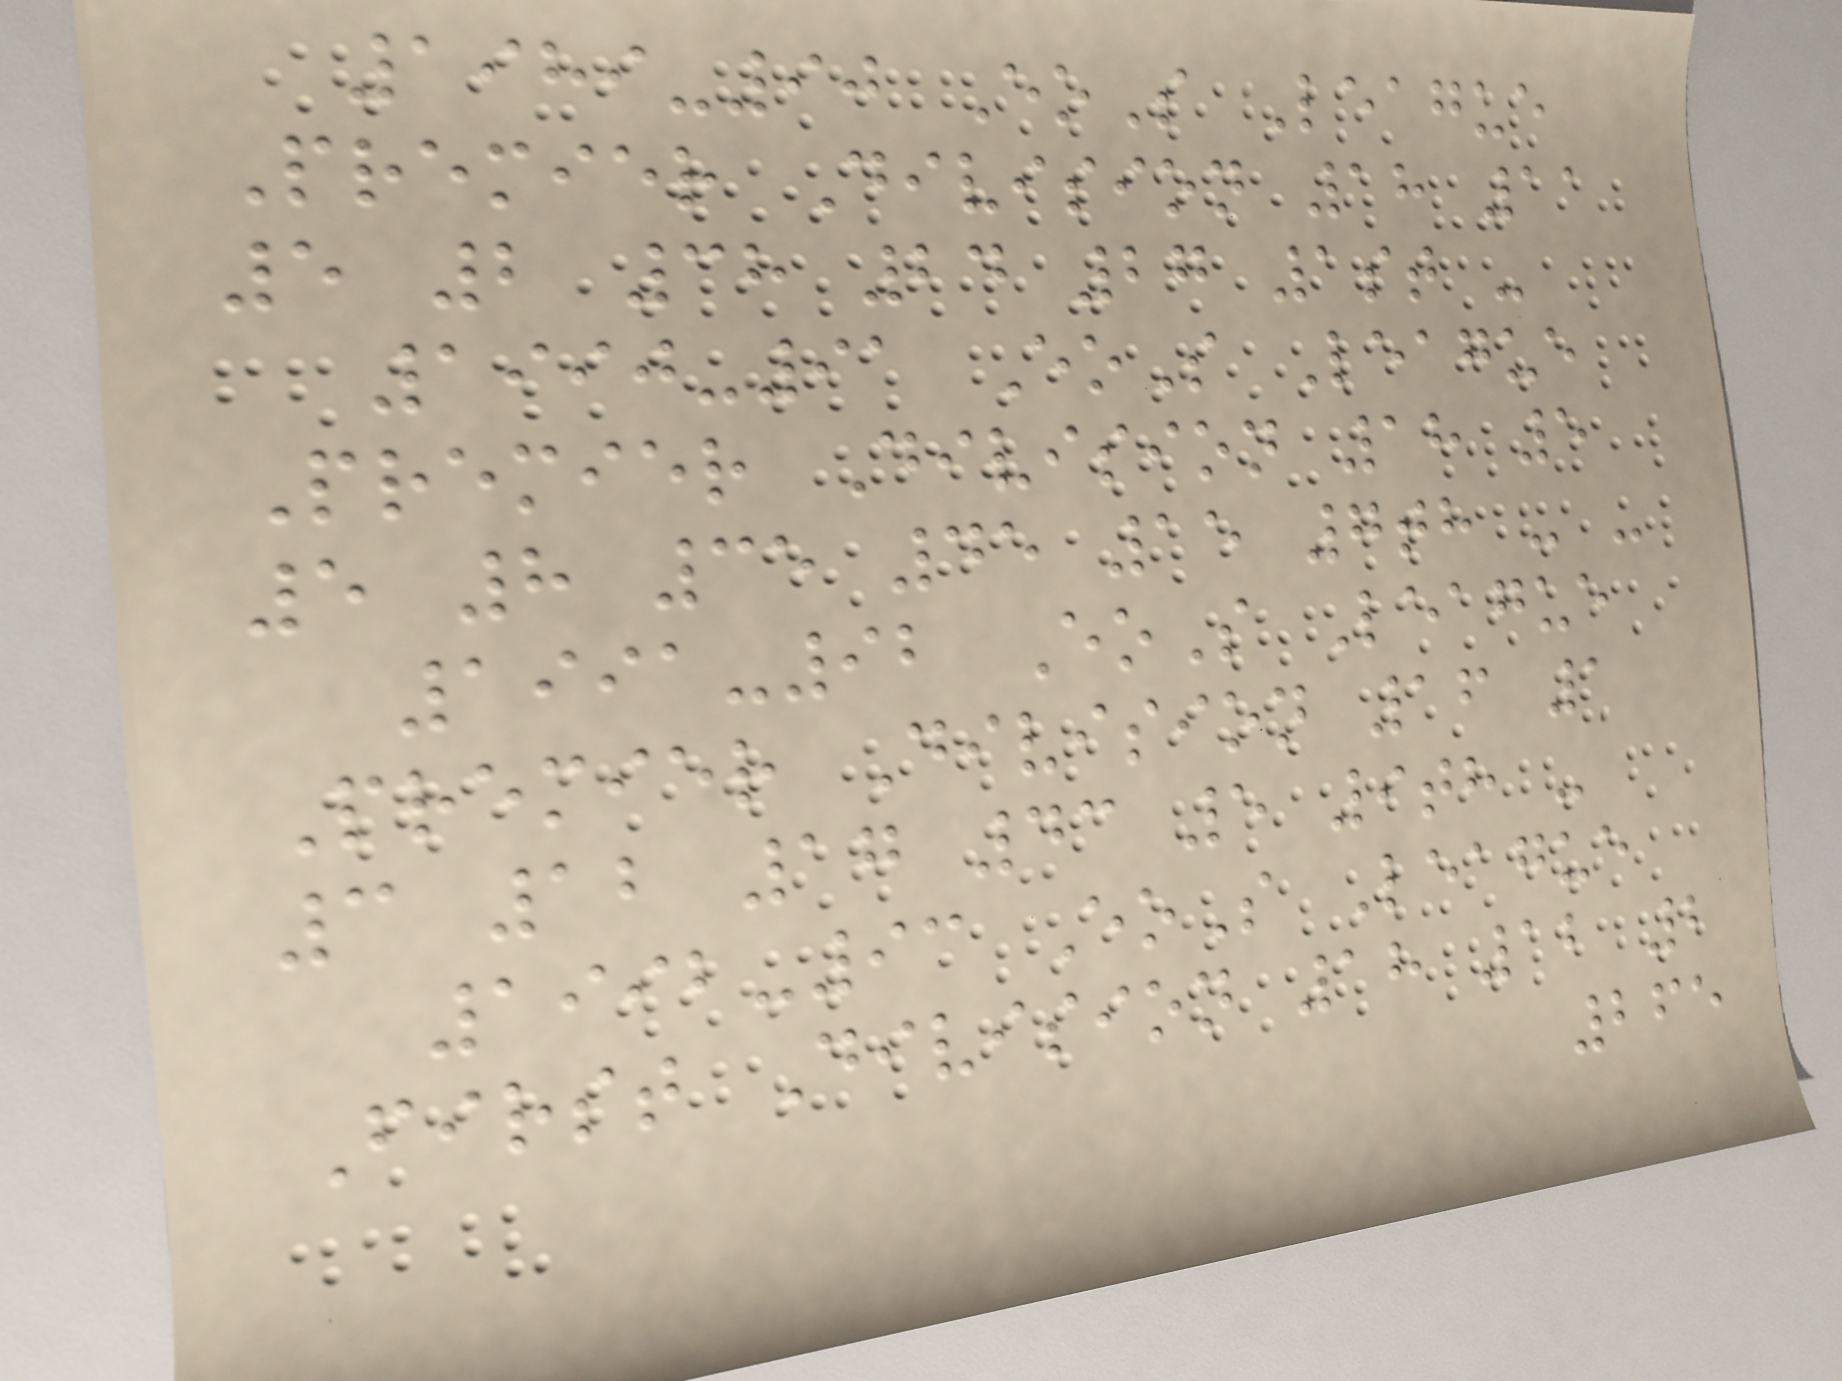1989-90 EoS League
Premier Division 18 11
5 2 38 24 27 1st -
1990-91 EoS League
Premier Division 18 5
5 8 35 45 15 7th - -
1991-92 EoS League
Premier Division 16 1
3 12 17 43 5 9th -
1992-93 EoS League
First Division 18 12 2
265
